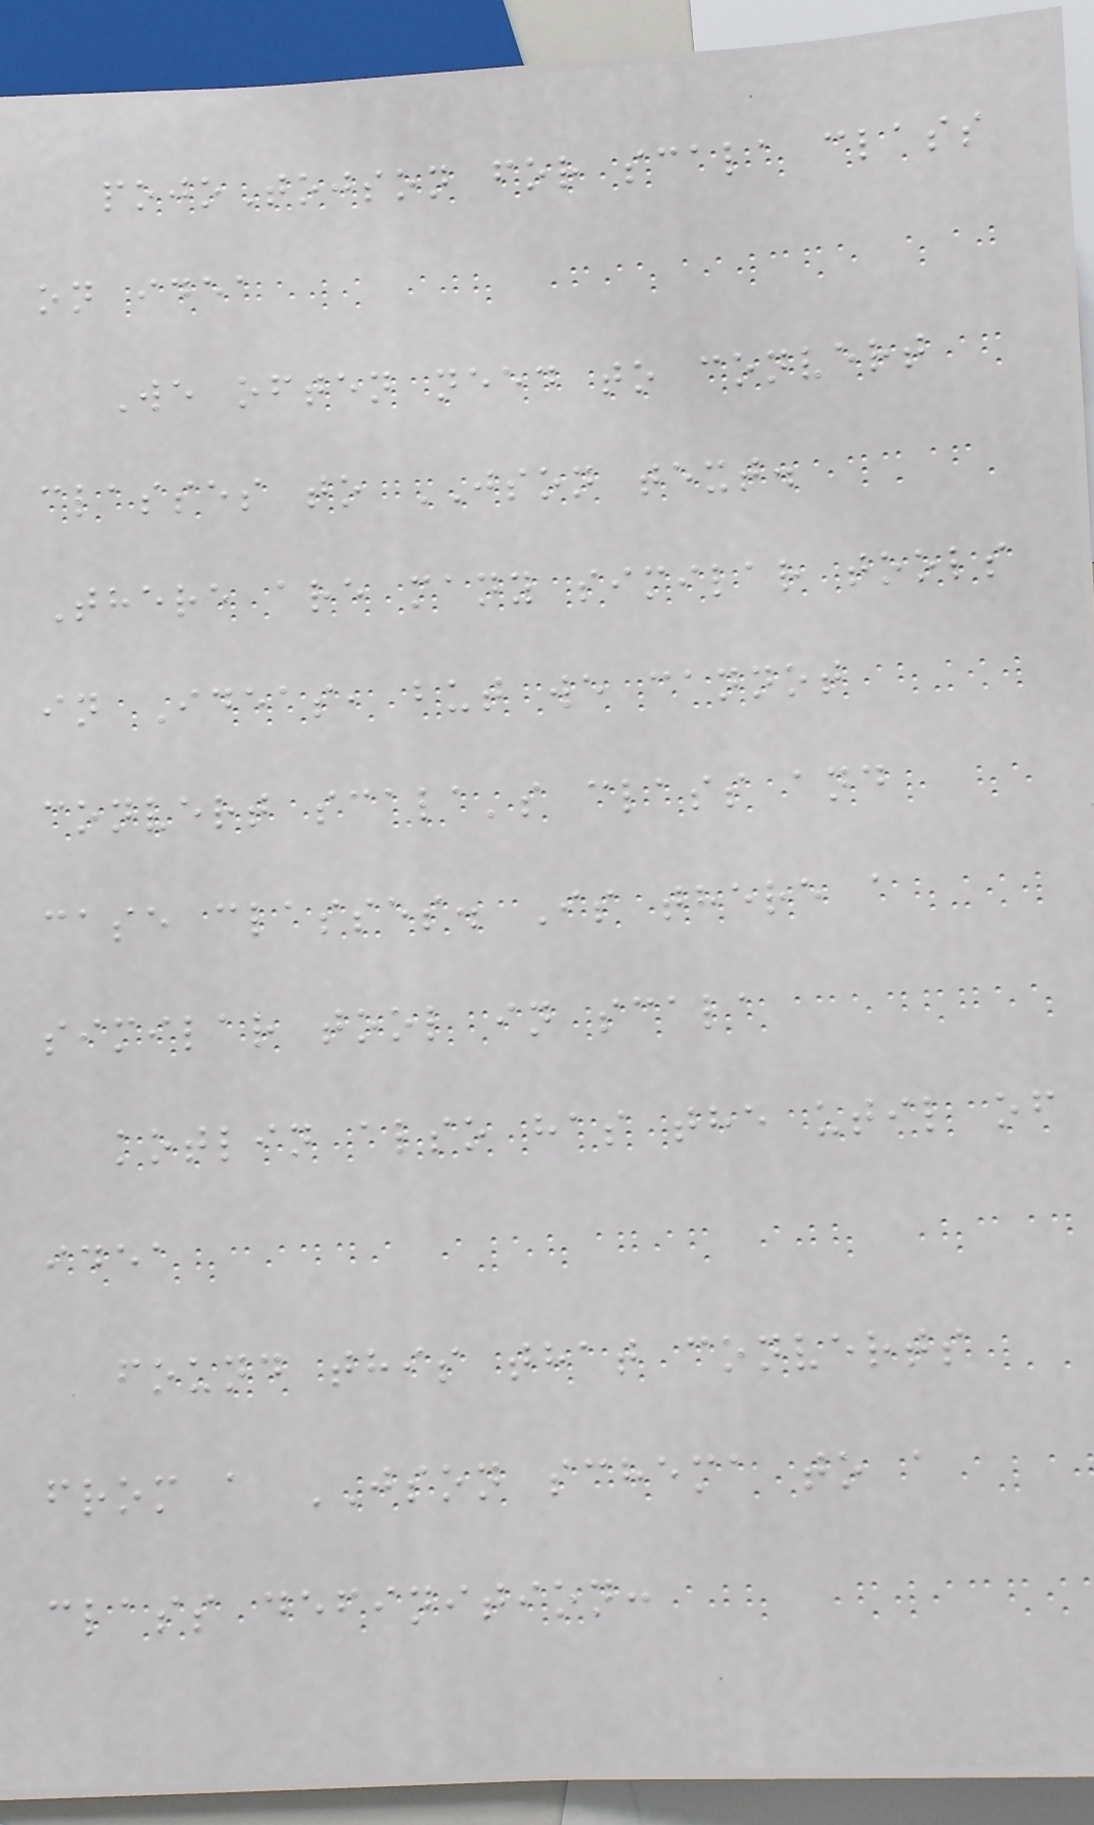pojoTojson for scala class
on idea
We often need to convert
classes to JSON text.
There are many similar tools
in Ideas, but we cannot
convert scala's class and
case classes. Is there a
similar tool in scala
kotlin also has the util of
idea
found this that converts
from a JSON schema to a
class definition:
